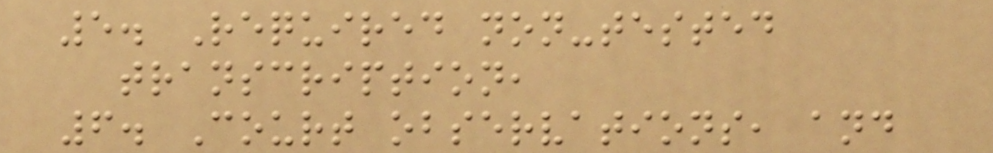5. Required non-tested
transcription,
6. Court observations, and
